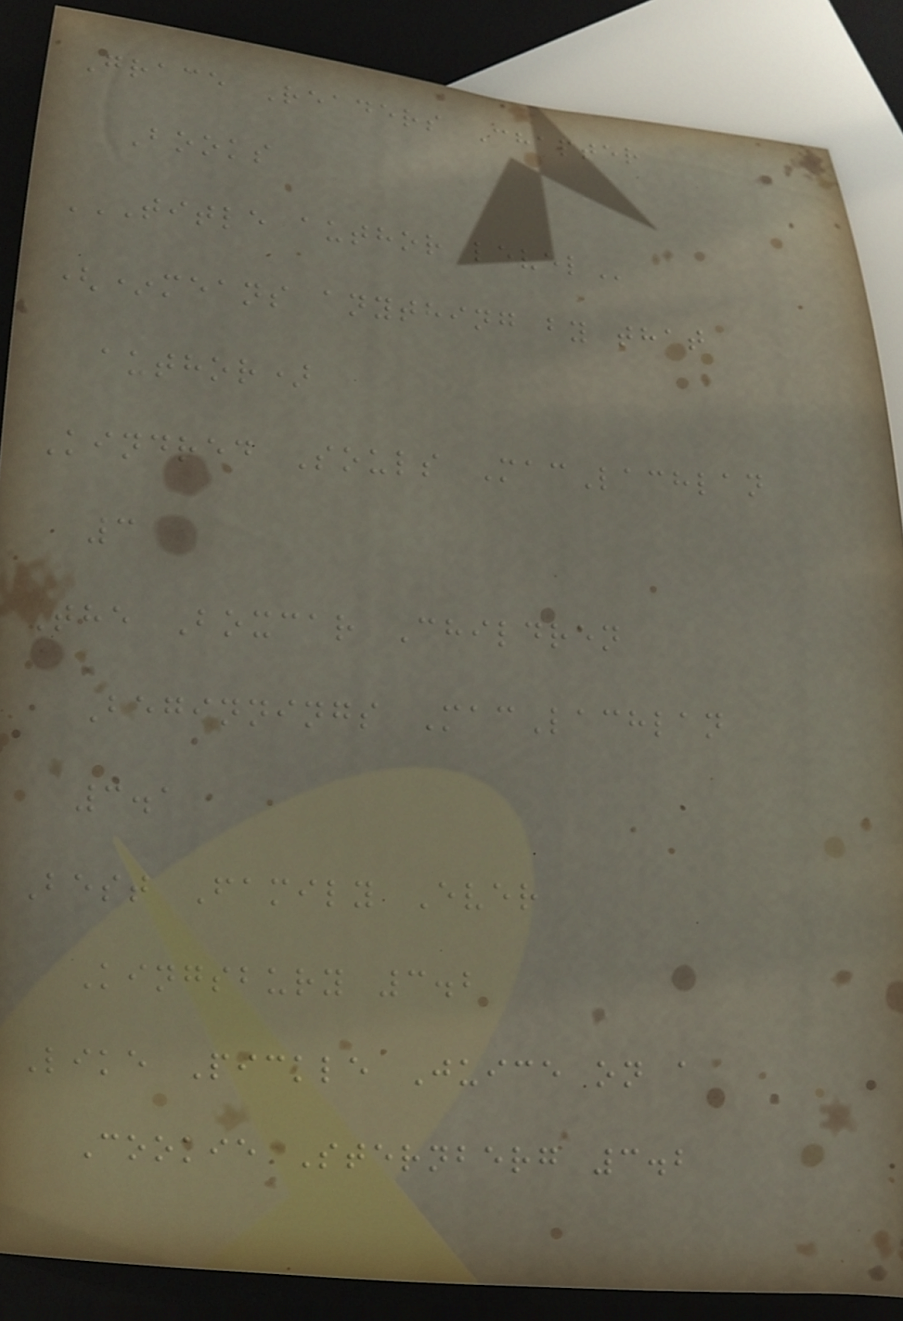Grace Readers Chapter
Books
TITLE AUTHOR LEVEL
(*means anything by that
author)
Kindred Souls MacLachlan
3
The Boxcar Children
Beginnings MacLachlan
3.1
Best Family Ever
Kingsbury 3.2
Like Pickle Juice on a
Cookie Sternberg 3.2
